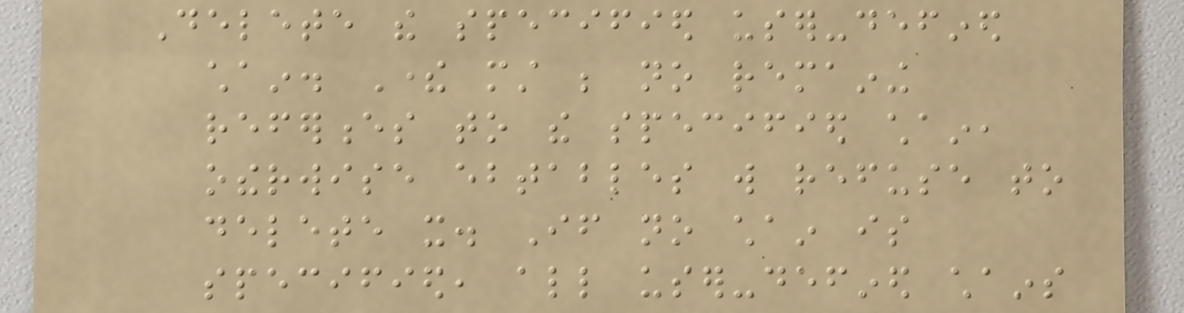Delete the specified user-defined
chain. There must be no remaining
references to the specified chain,
otherwise ebtables will refuse to
delete it. If no chain is
specified, all user-defined chains
